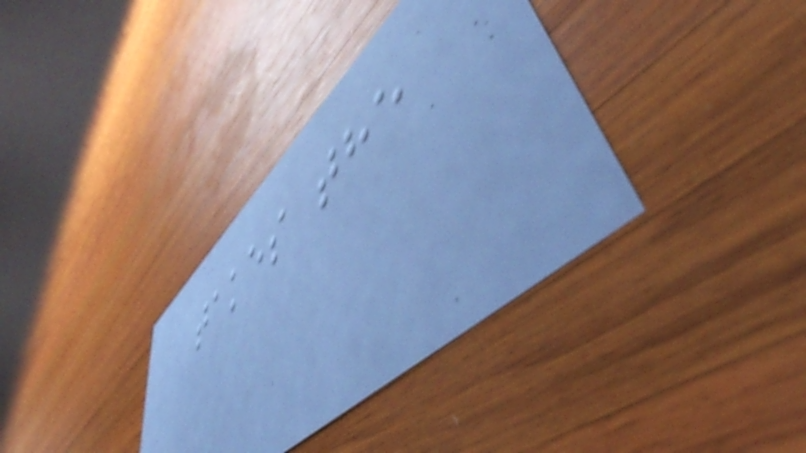takes the
